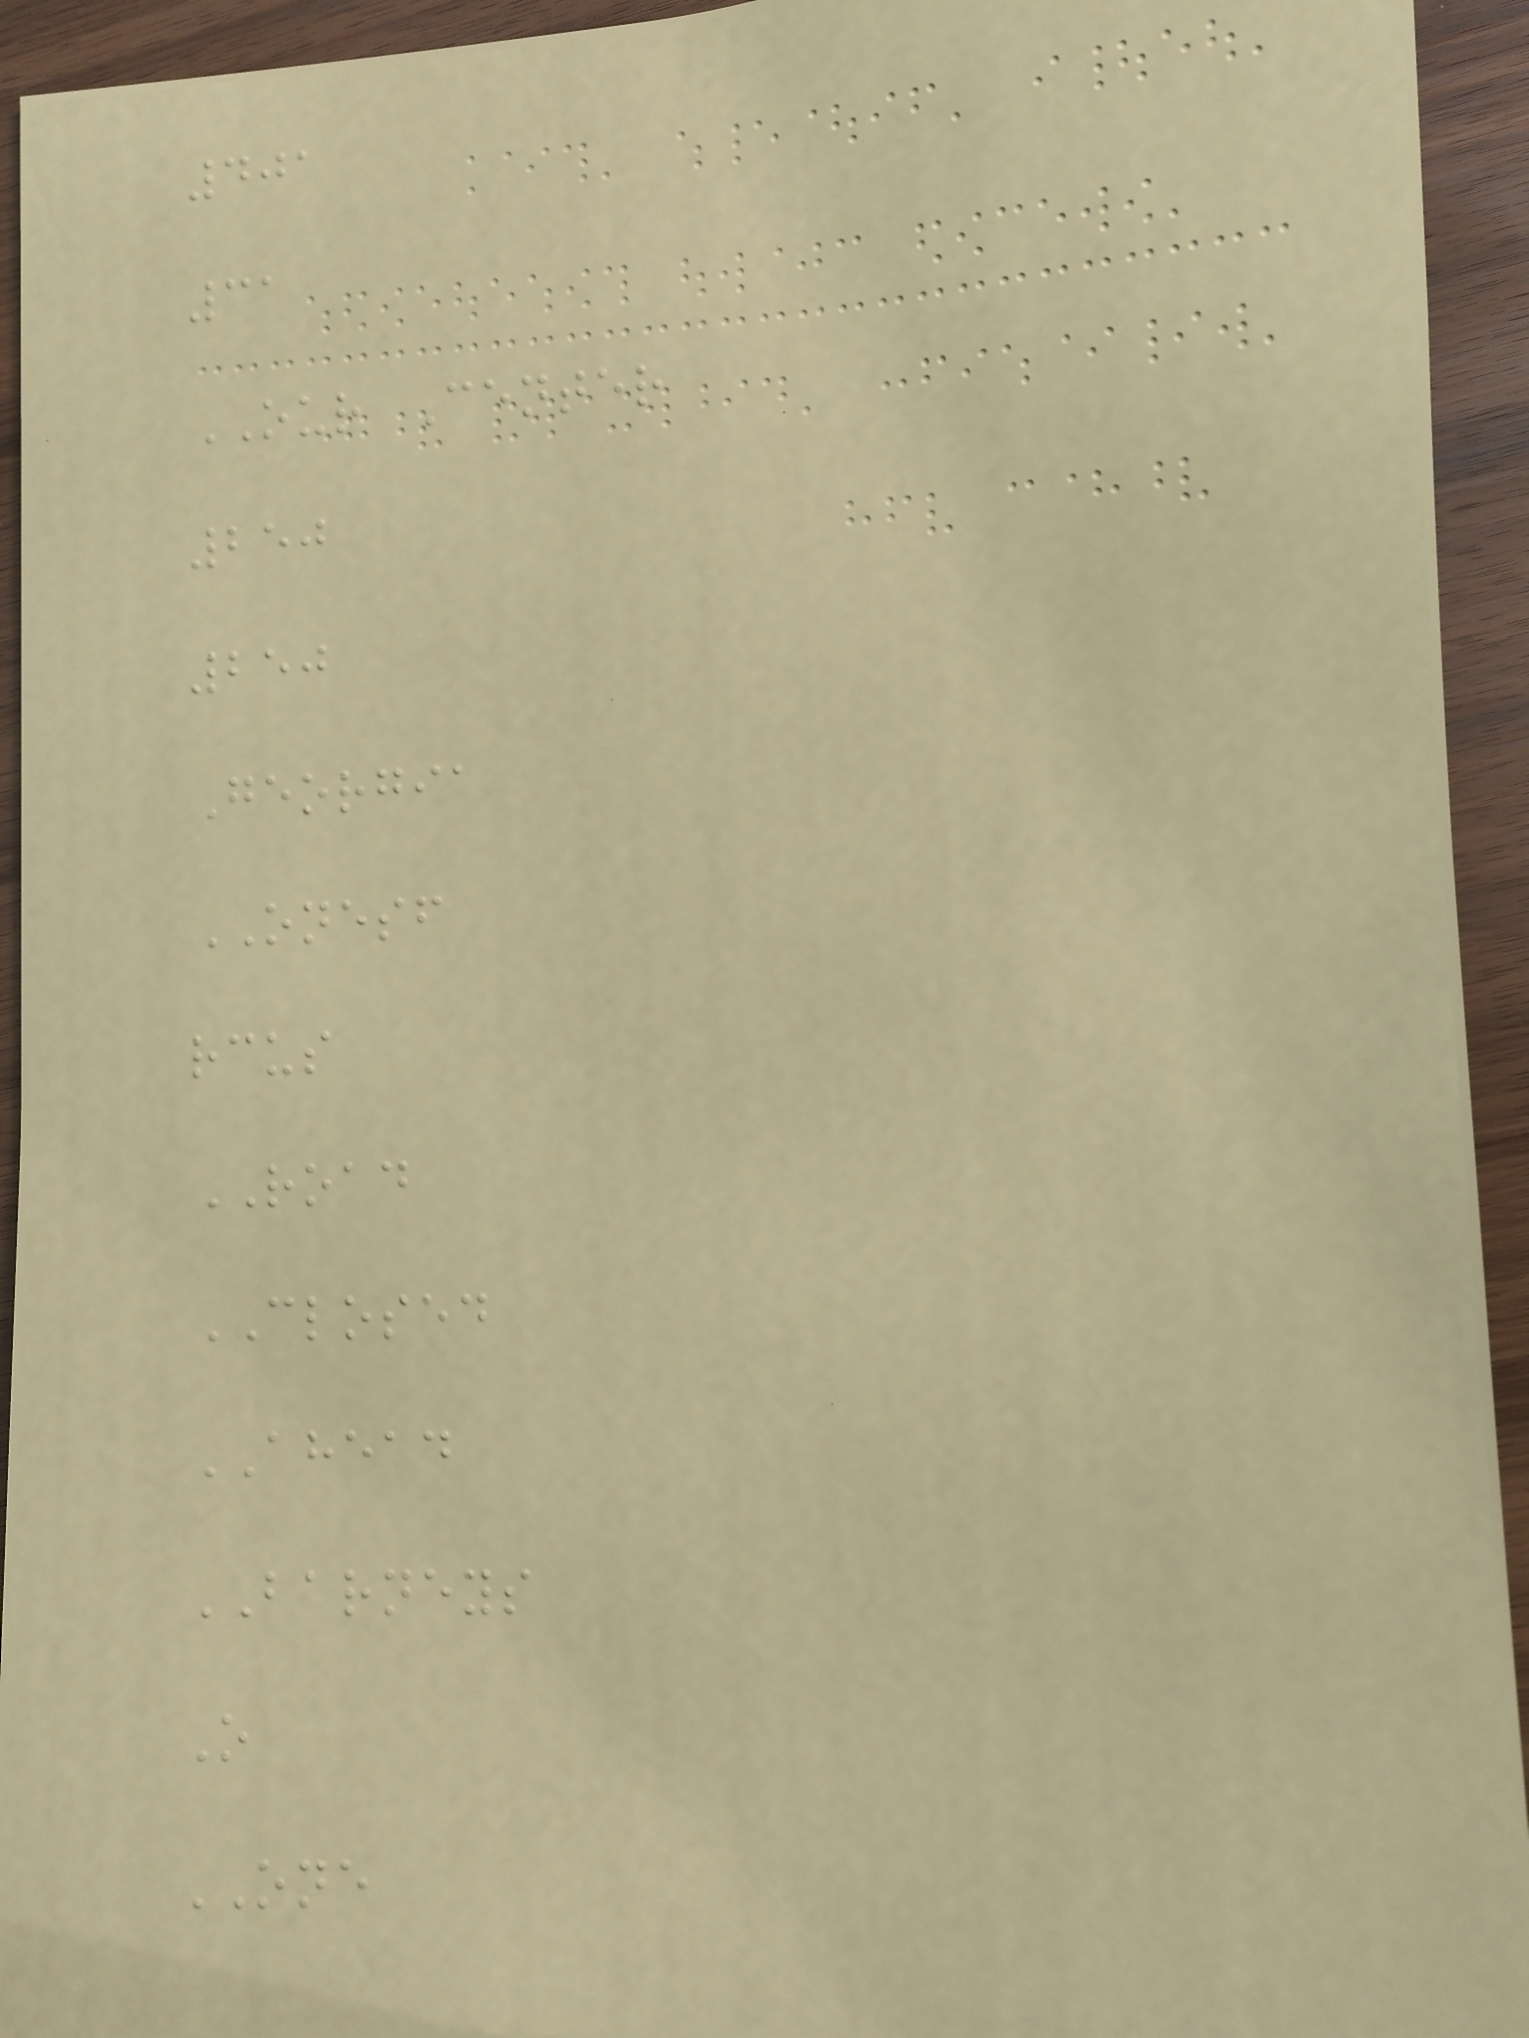401
31
OUR Center
250
250
Georgia
ONESF
rcus
ROAD
CLOSED
AHEAD
BARNEYS
O
ONE
